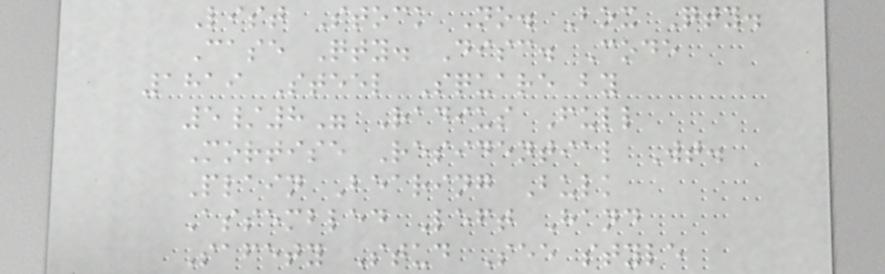List Stock No. Box Qty.
Case Qty. Disc. Code
1819 Steel Square by
5/8" Radius Full
Mortise Residential Wt.
Plain Bearing Bulk
Assembled Left Hand
Safety Stud See style
